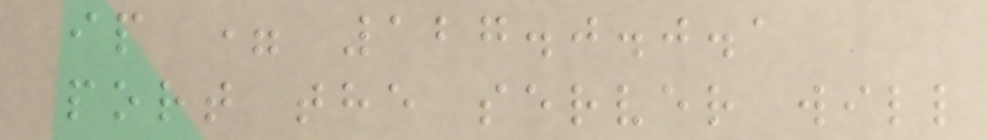ip = 127.0.0.1
port the server will
